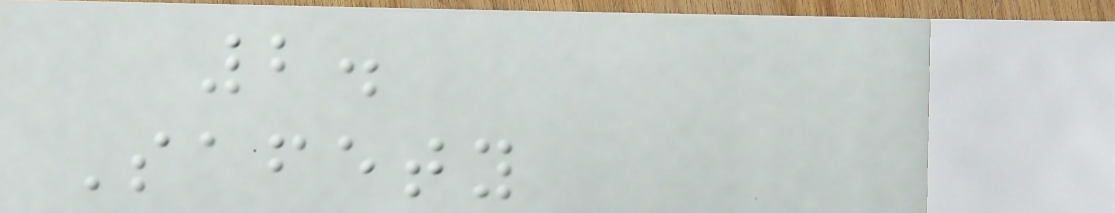2.
Safety
